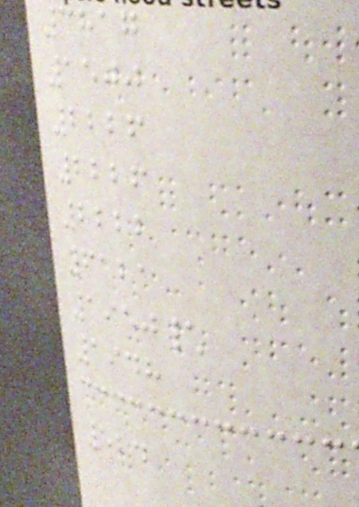3817
1500
2226
2226
2222
6121
1950\
1948
524
